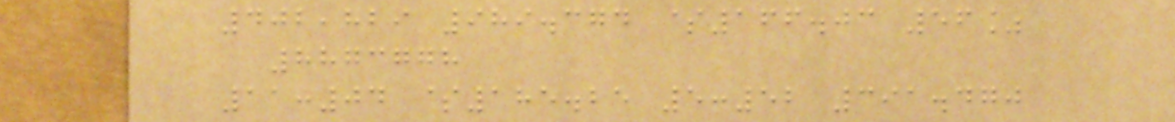402,829 989.374 $166.03 56%
8873778
11:04 $185.25 5:52 391.470
